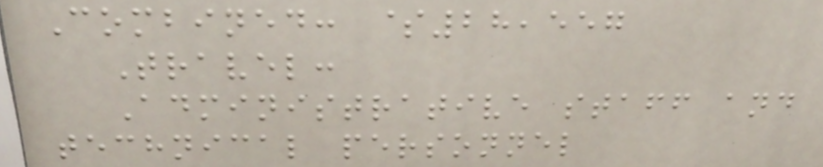Combined: $28,557
Travel:
Administrative staff and
technical personnel
